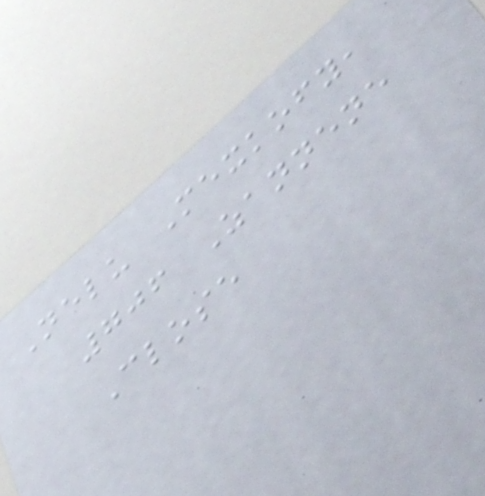Nelu Mexkofy,
706 Zannene
Close
